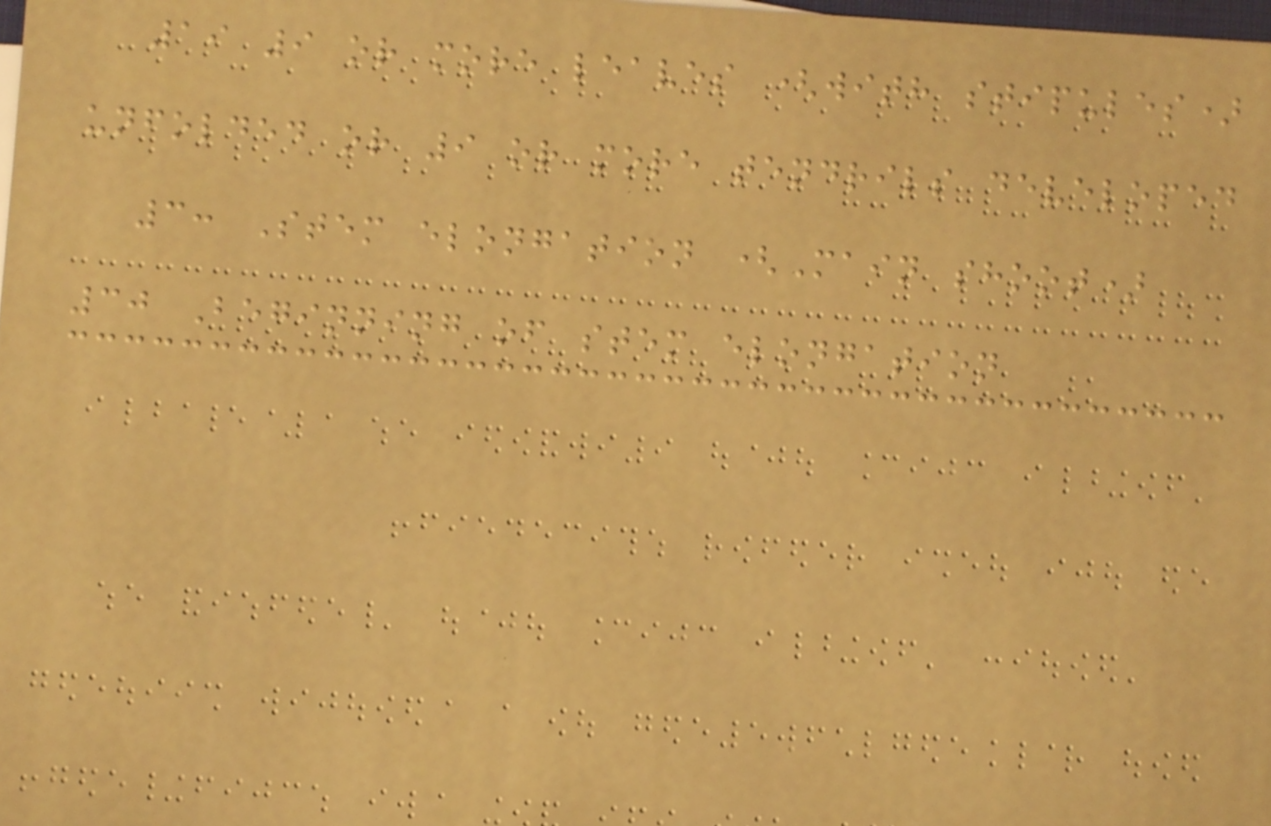19 9 or more leaves (with stipules)
unfolded or 9 or more tendrils developed
3: Stem elongation (Main shoot)
30 Beginning of stem elongation
